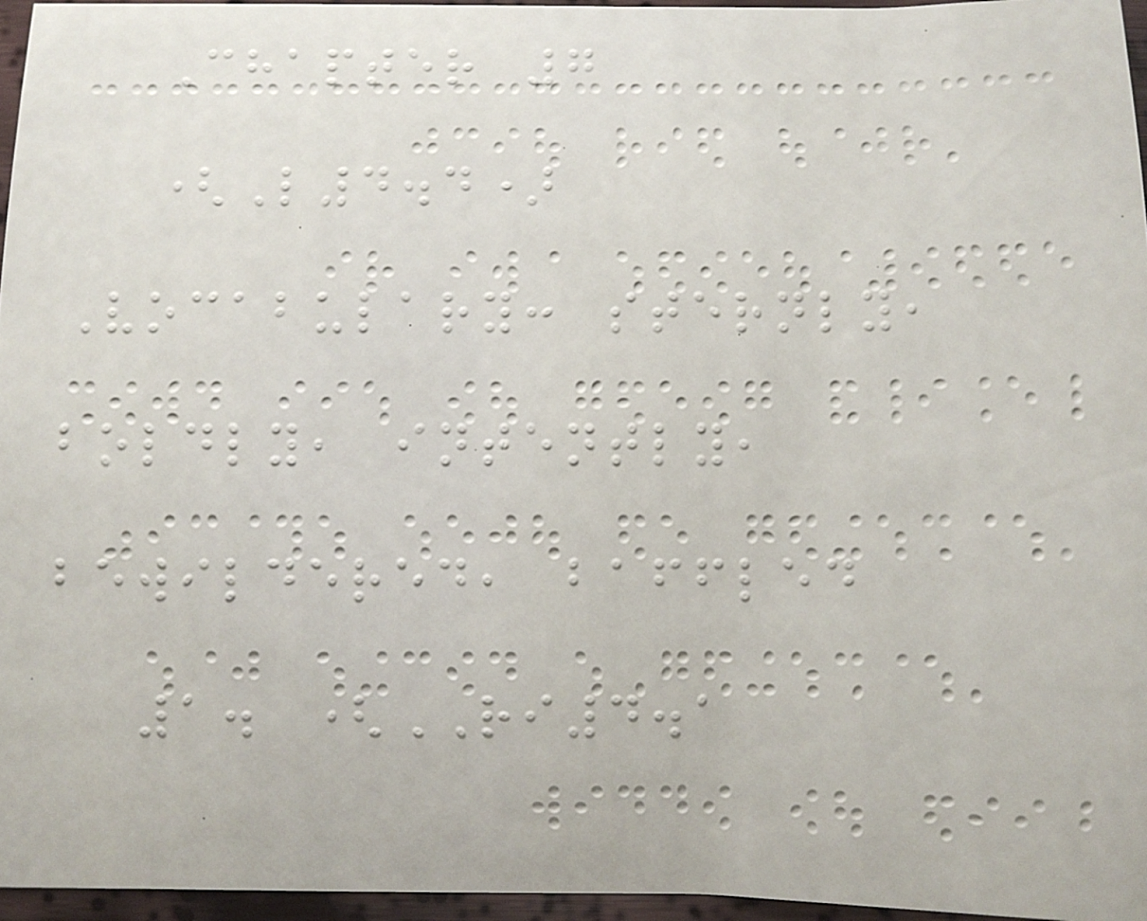Chapter 7
(L4.4)
Vocabulary: sternly,
boldly, intently,
bewildered, baffled
1. (RI4.1
